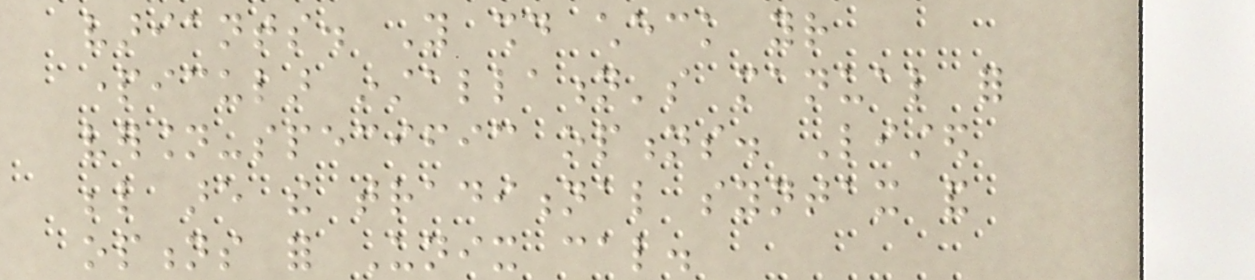variants. You should check your
particular installation's manual for
version-specific options. Listed
below are the traditional syntax and
options for Unix cal.
